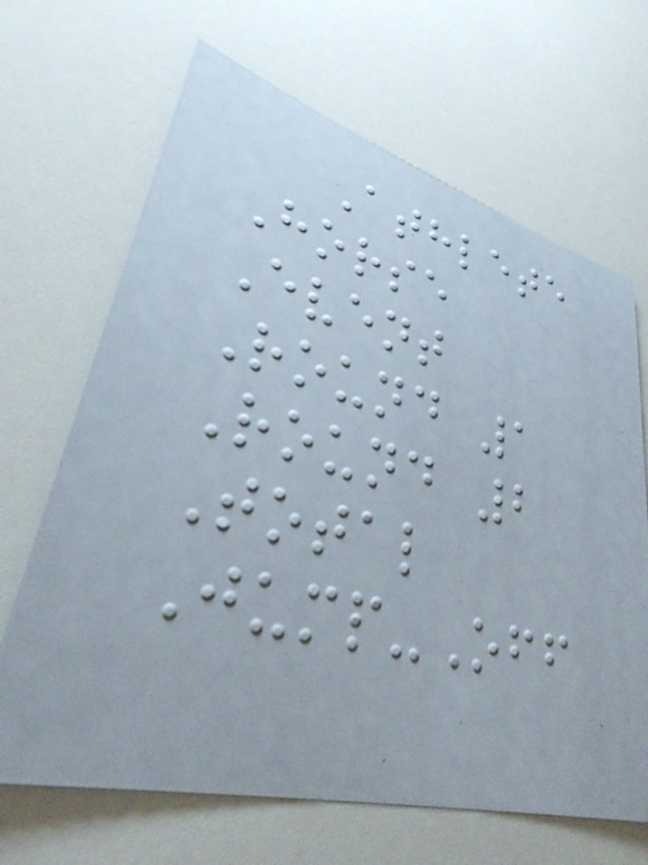Athlete
Horse
Event
Round 1
Round 2
Total
Jump-Off
